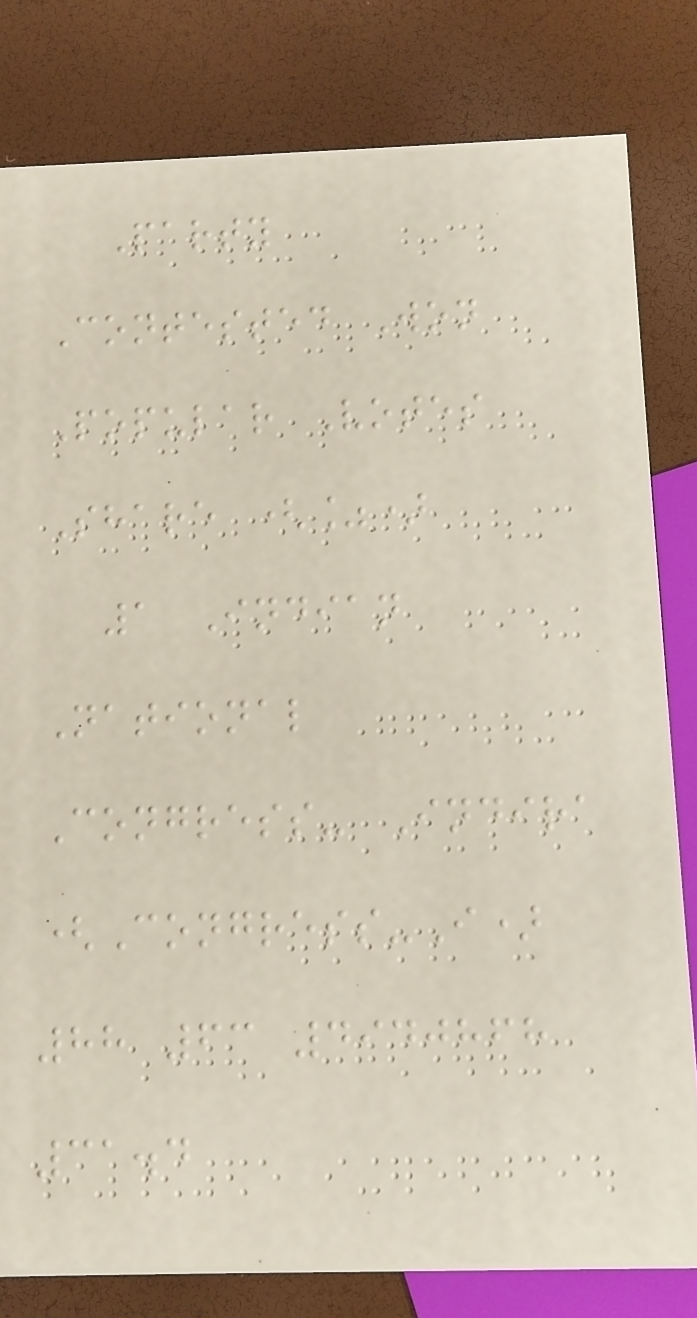Party
Contested Won
Popular Votes
Share (%)
1 Indian
National
Congress- Indira
(Congress-I)
88 63 4940868
31.4
